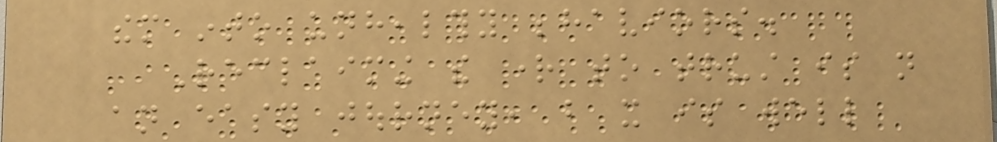them into unhealthy behaviors.
Reclaiming the right to trust is not
an easy journey, but it is well
